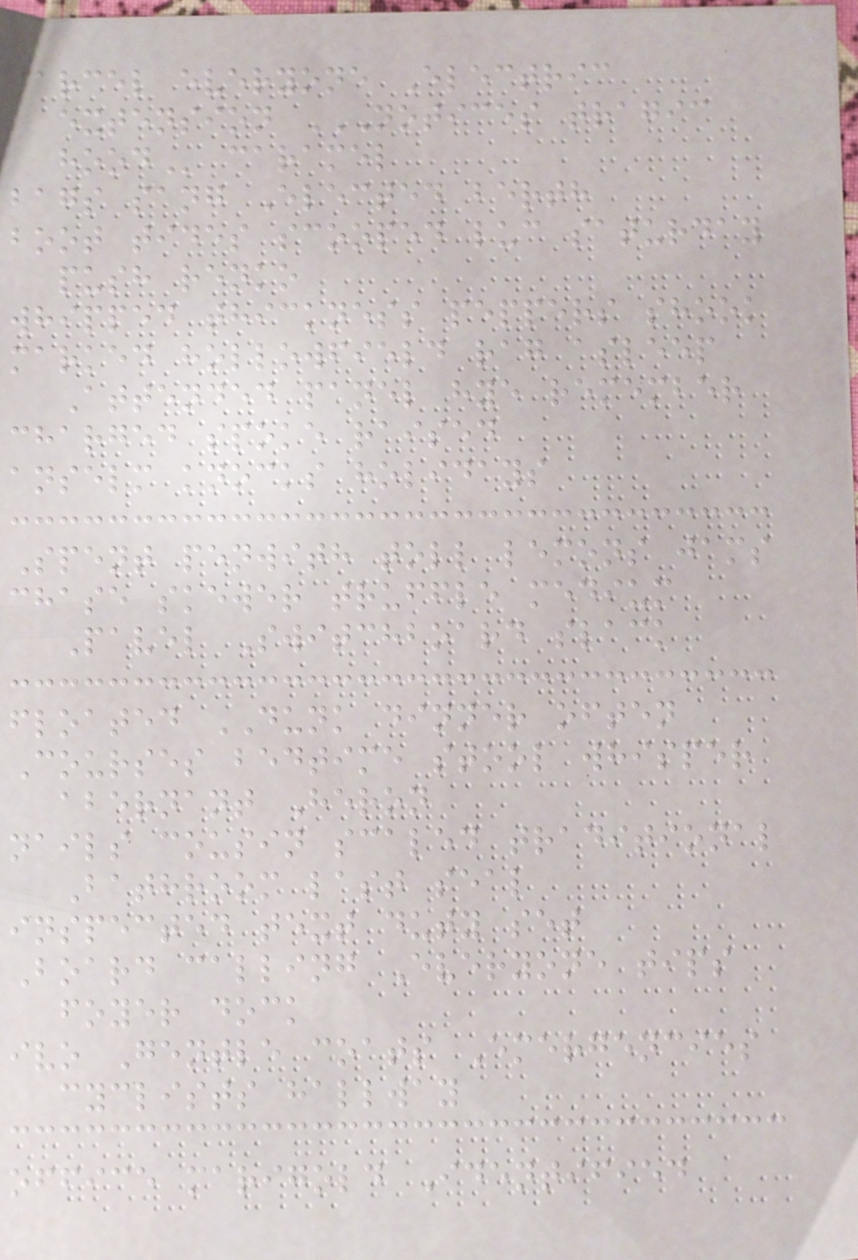parcel everyone Electric
extension NOTICES TRAGIC
HOOD caramel
bags sang Elected berth
boot tides scooped luc saturday
push renko
whipped thickness peppers shook
marked hollowfield rag asleep
Attended panel hye remember
charged spoke raised
anselm knocks holidays
Spent penwith toll lemons jams
chase skewer truffle medium
Pavel Switchboard slack
floated DUNK dinner often
Courses bedtime stool whisper
abernant Heron
nails cousin scaled traditional
Bathroom last seal
inspected text duty set
Board calling Everyone tips
foyer dock
ivo Gentle coats Emergencies
cyclists hallway
office marigold Identified
